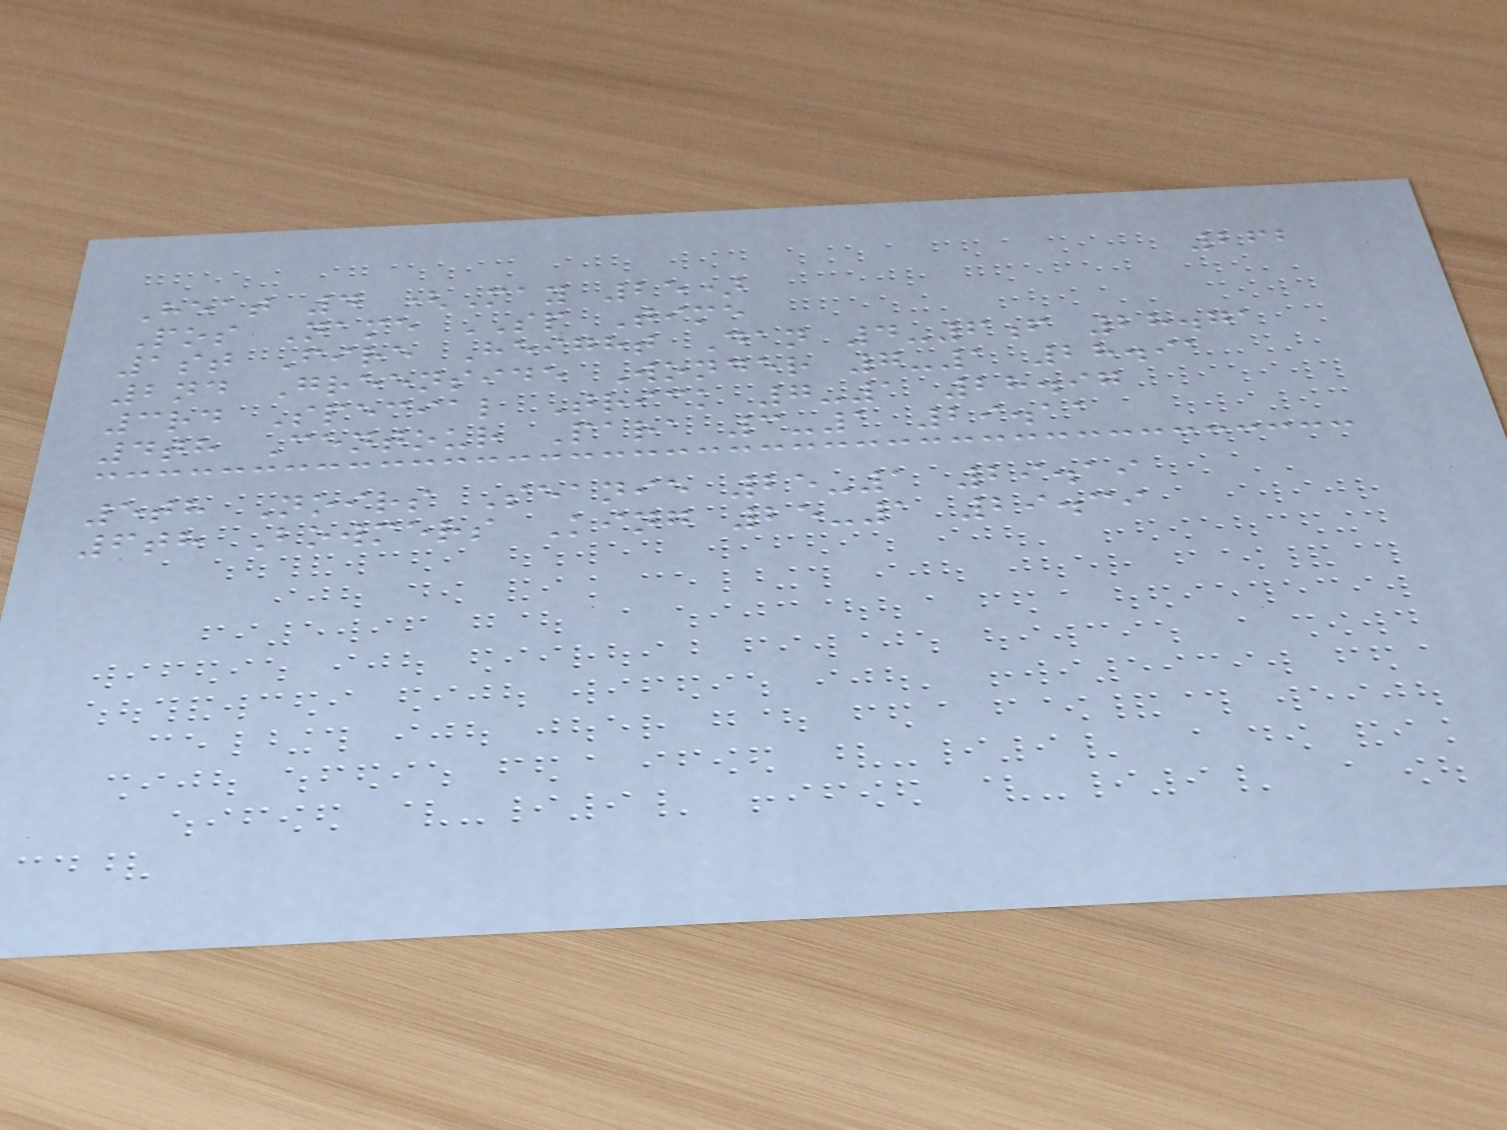262
Heat 4 (May 25)
Pos Name SP Time
1st Fire Height Dan 4-6f 28.71
2nd Greenside Wonder 7-1 28.91
3rd Special Trick 7-1 28.97
4th Centour Para 3-1 29.11
5th Noirs Seanie 25-1 29.19
6th Bowmers King 25-1 29.39
